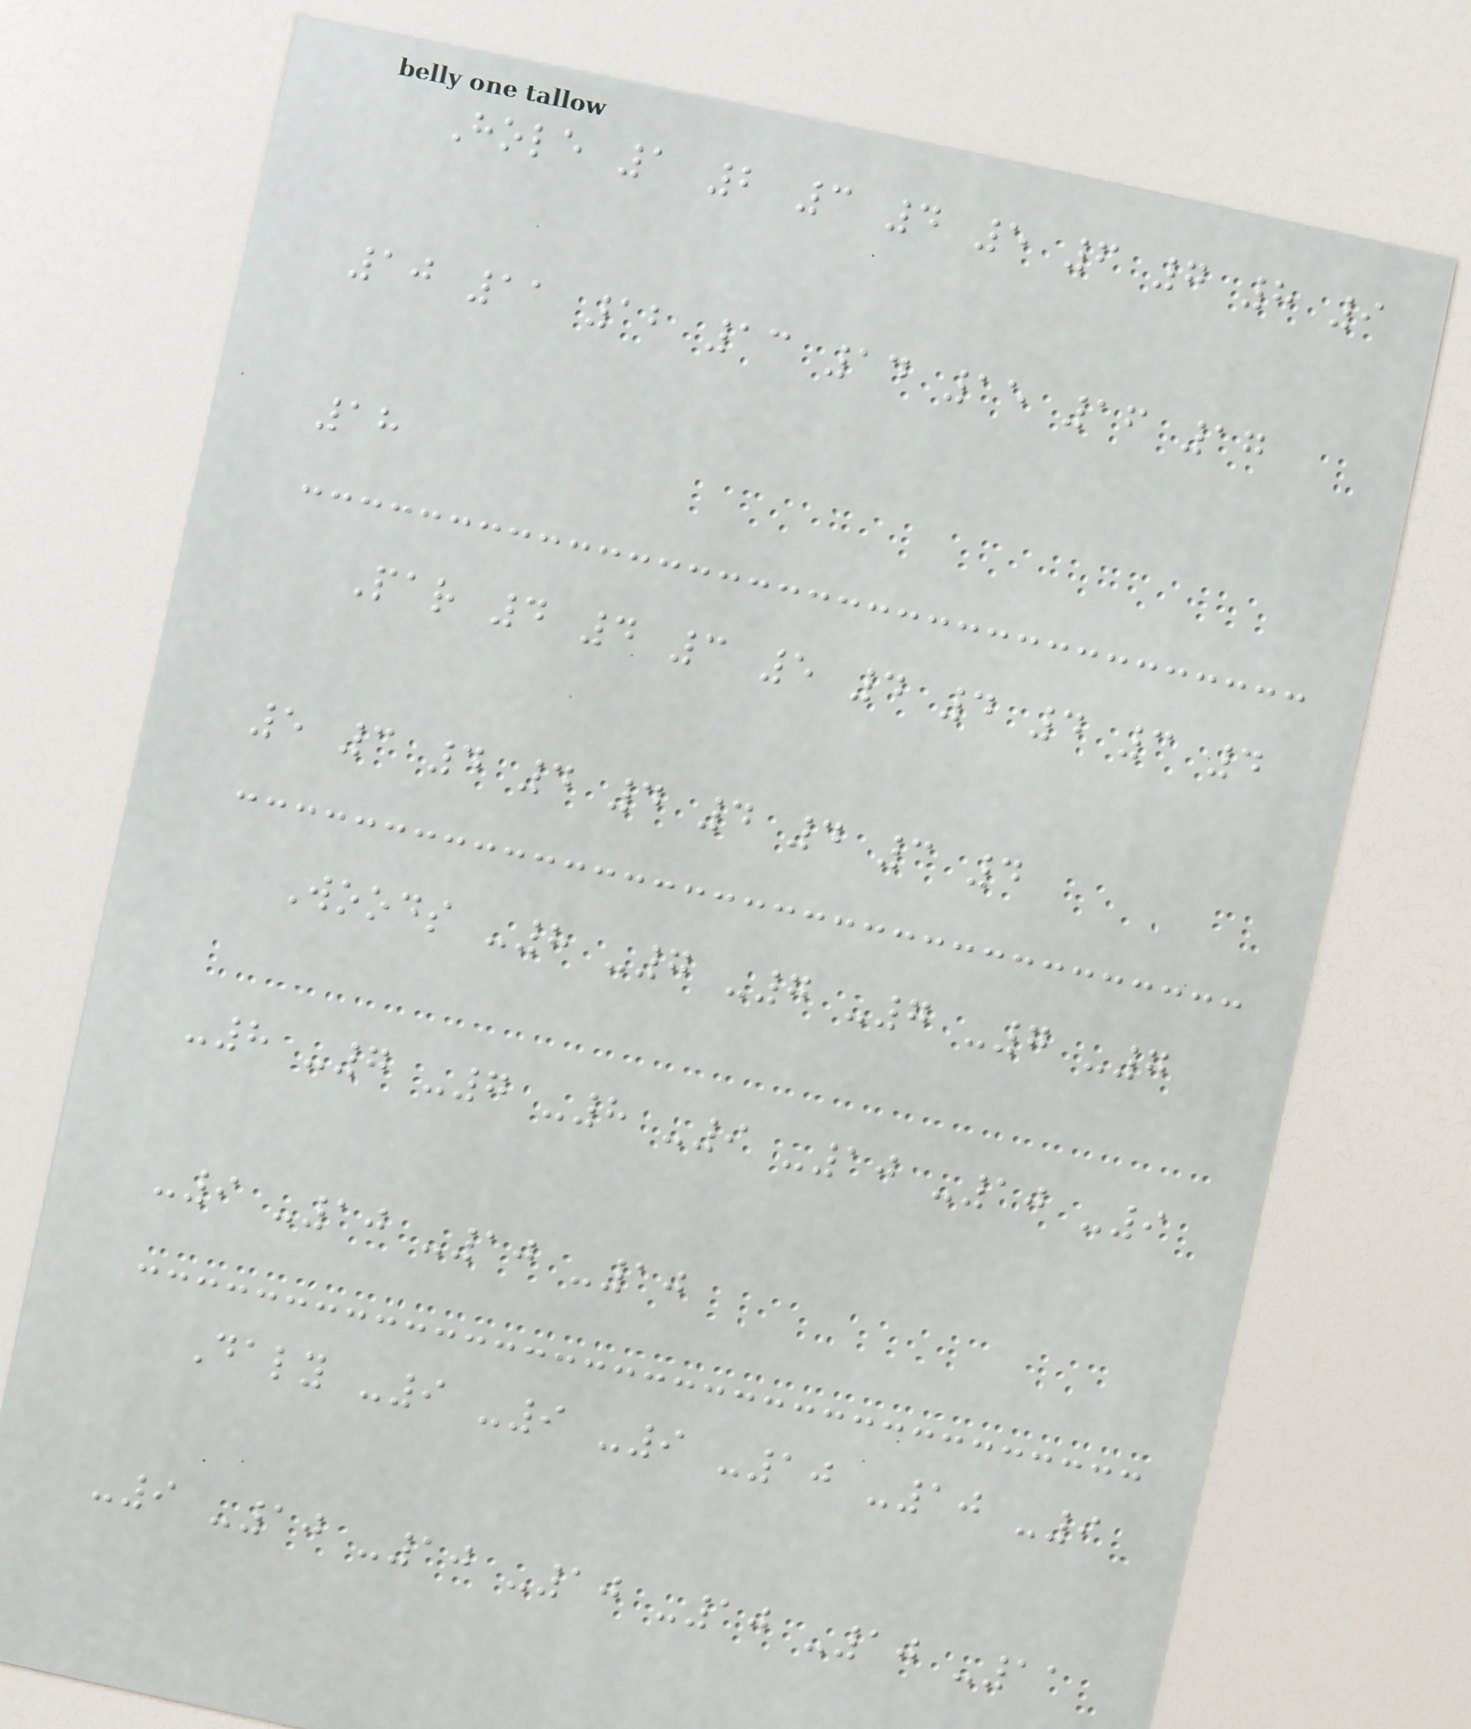Hole 1 2 3 4 5 6 7 8 9
10 11 12 13 14 15 16 17
18
Par 4 4 3 5 4 4 4 3 4
5 3 4 4 4 4 4 3 4
Woods -8 -7 -7 -7 -7 -7
-8 -7 -7 -8 -9 -10 -10 -9
-9 -10 -10 -10
Daly -9 -9 -9 -10 -10 -9
-9 -10 -10 -10 -10 -10 -11
